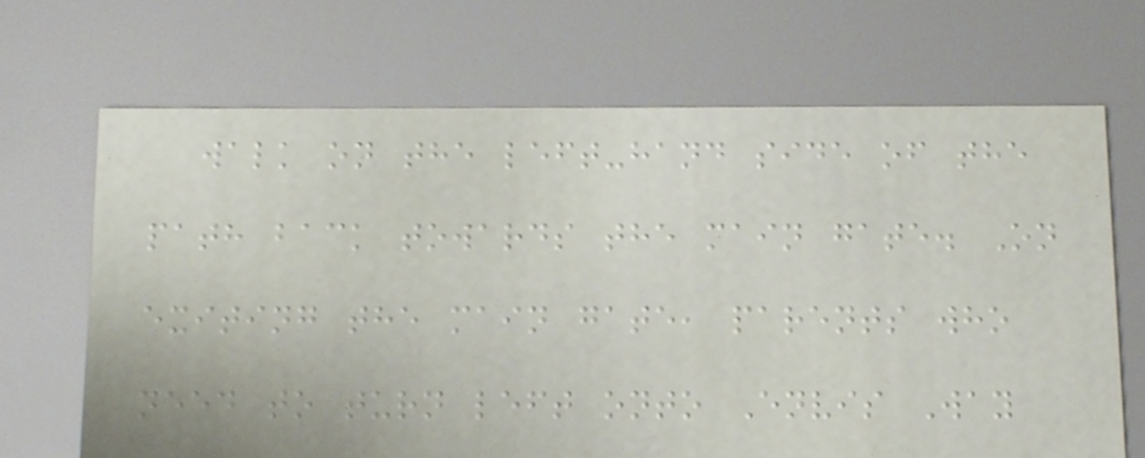walk on the left-hand side of the
path back towards the main gate. On
exiting the main gate, parents who
need to turn left onto Envis Way
